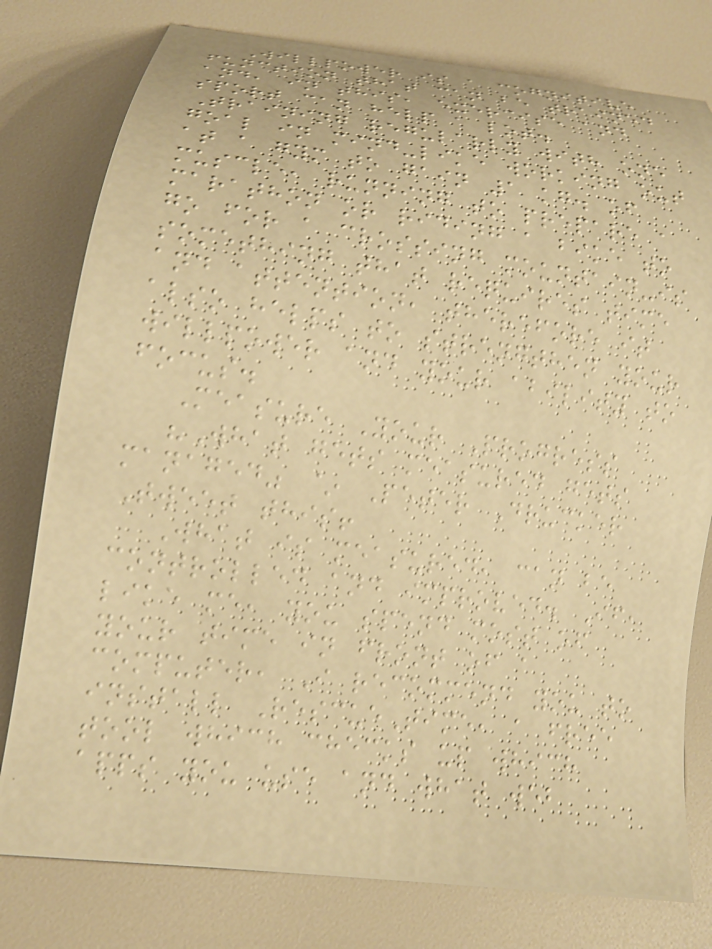Willpower is a cognitive
function that can be trained
and, in this, exercise and
sport can help a lot.
Training regularly with one
goal in mind-like working out
at a gym to gain 1 kg. of
muscle, running to prepare a
marathon or riding a bike to
go for a crossing mountain-is
something that requires time
and attention, therefore it
also helps to strengthen your
willpower and your ability to
focus.
Measure Your Progress
"What gets measured gets
managed" ~ Peter Drucker
Tweet this!
What is measured, can be
controlled and improved. If,
like me, you spend most of
your time in front of a
computer, I recommend you to
install RescueTime, a free
tool which checks up which
apps you use and what web
